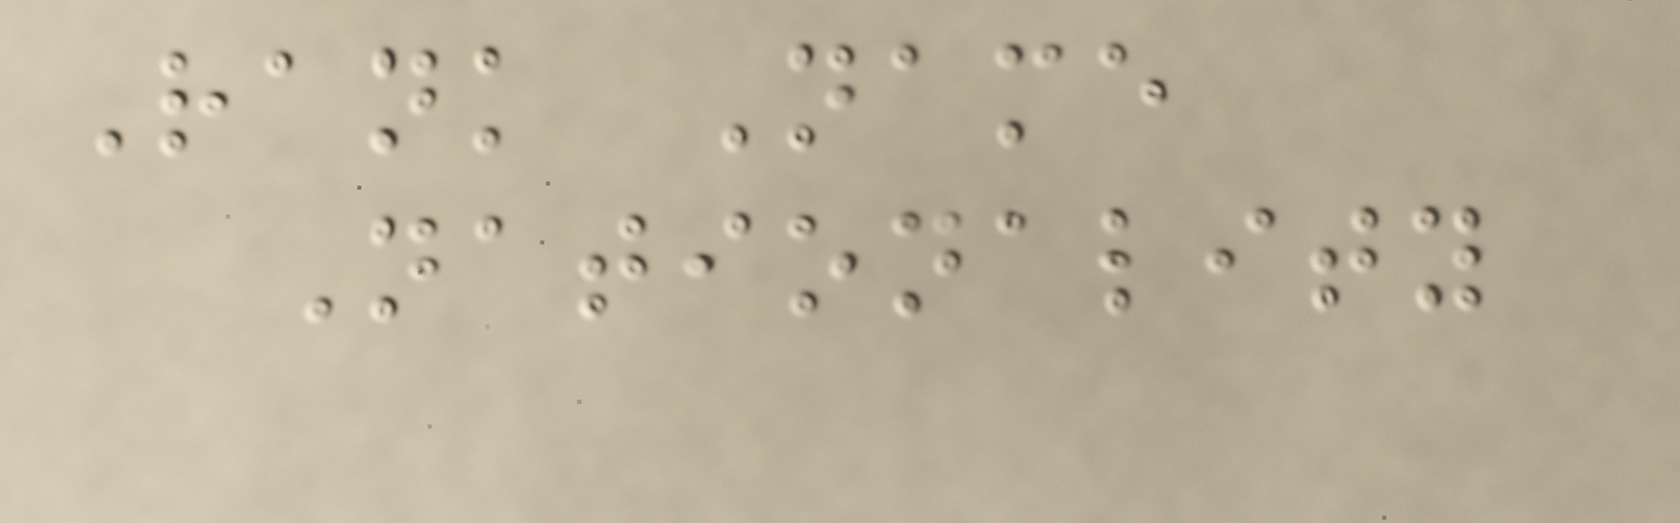Rank Name
Nationality
